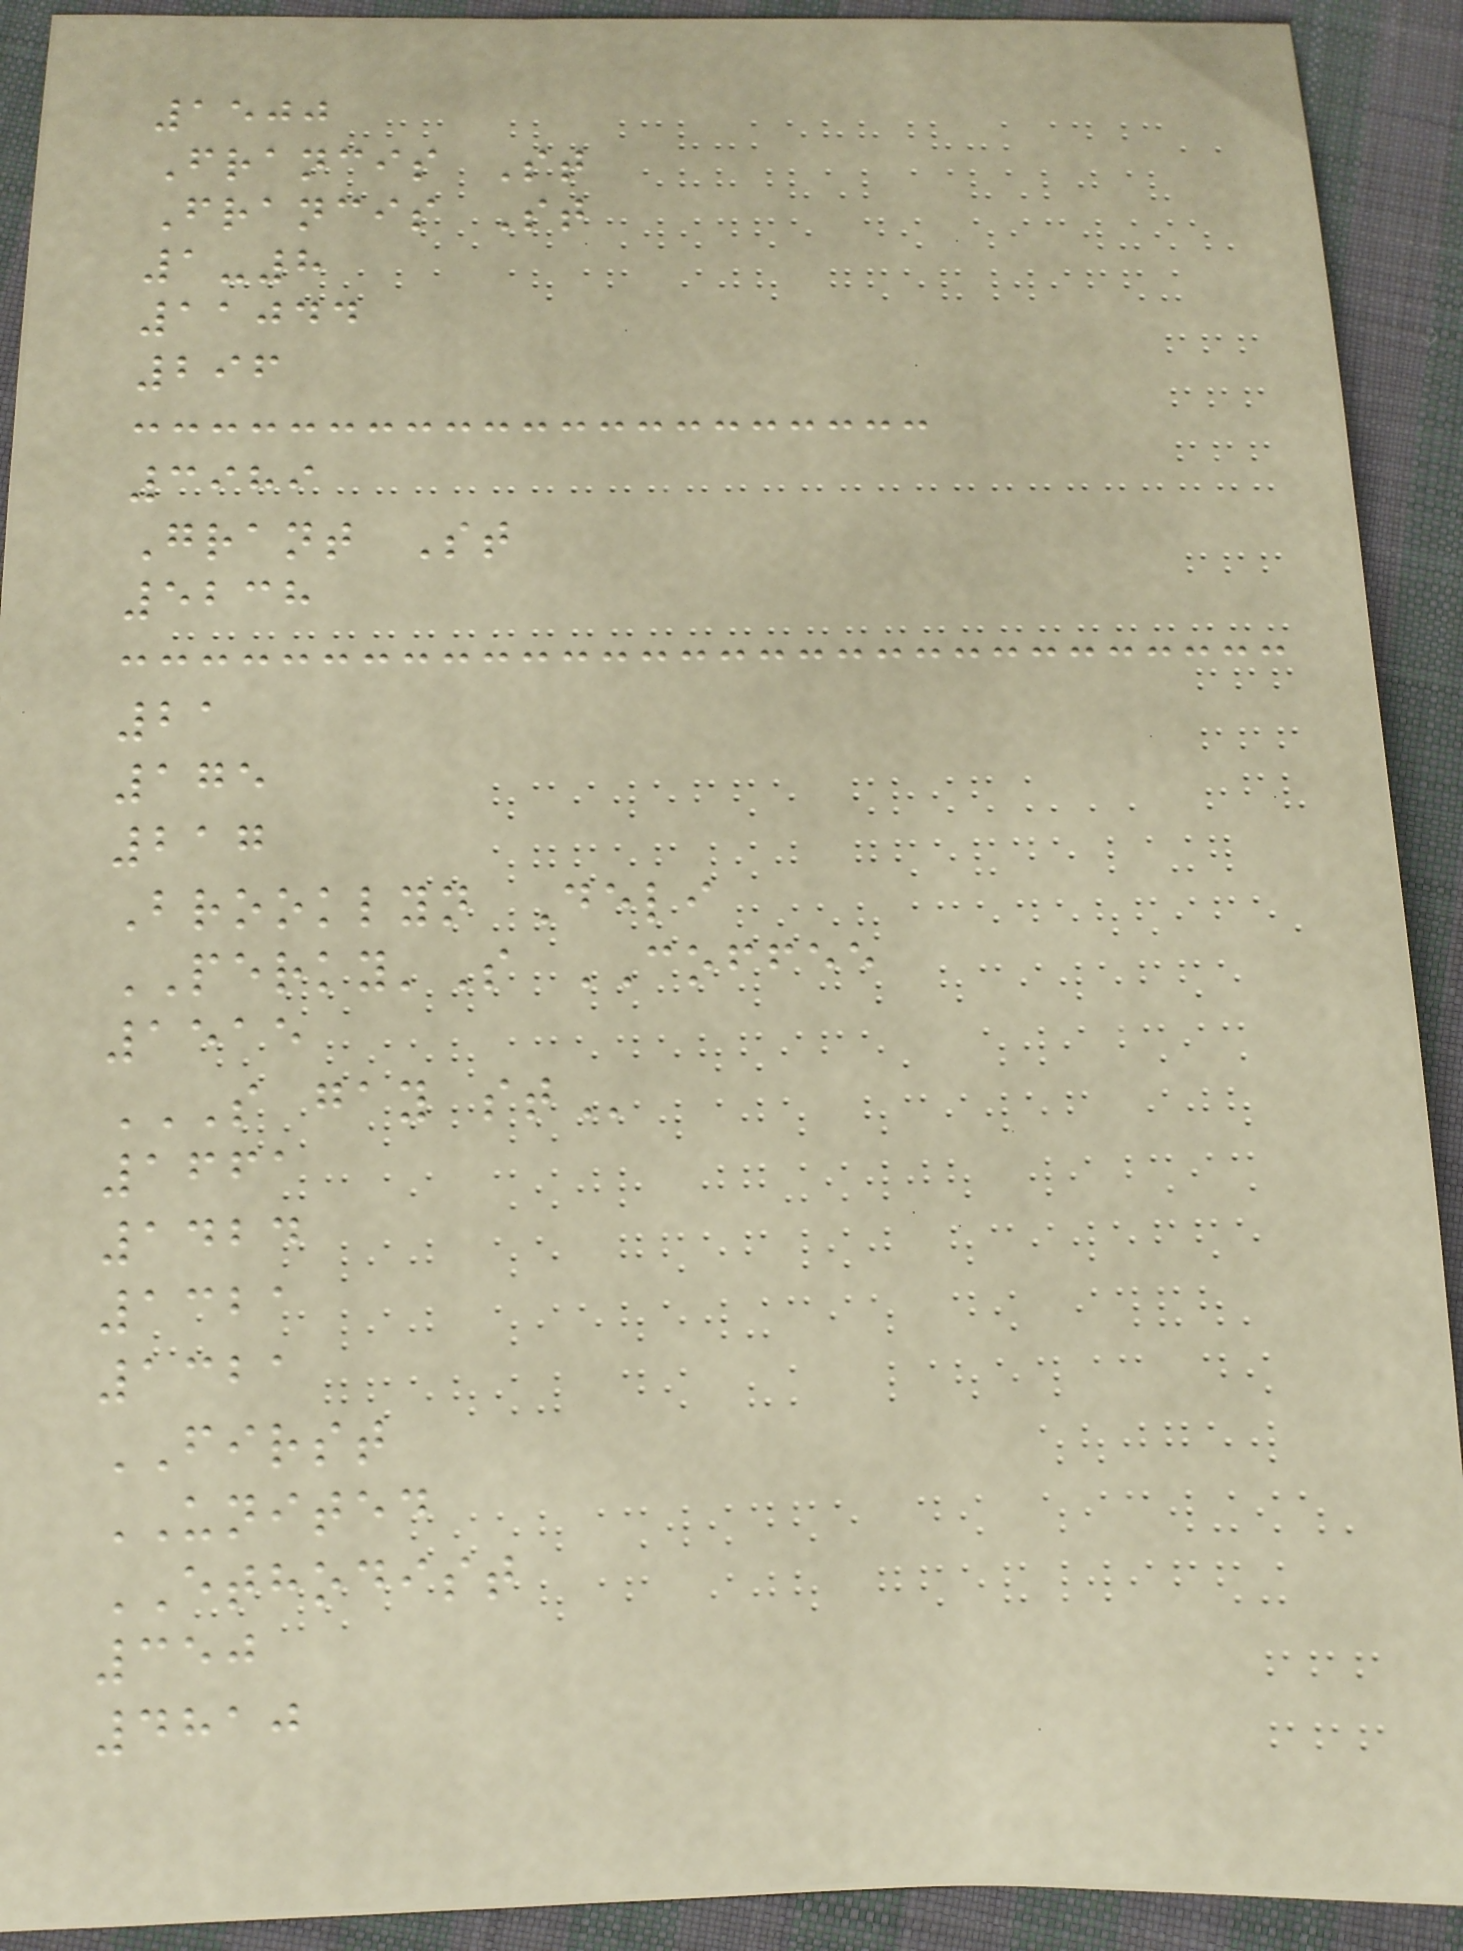1500
Francis St
Francis St
1-8
11044
296
3989
Grant St
5238
21
175
217
Brooklyn Deli
PERKY'S COFFEE
1515
S GAY ST
1661
1424
1321
1321
FIRST
UNITED
ETHODIST
350
4810
